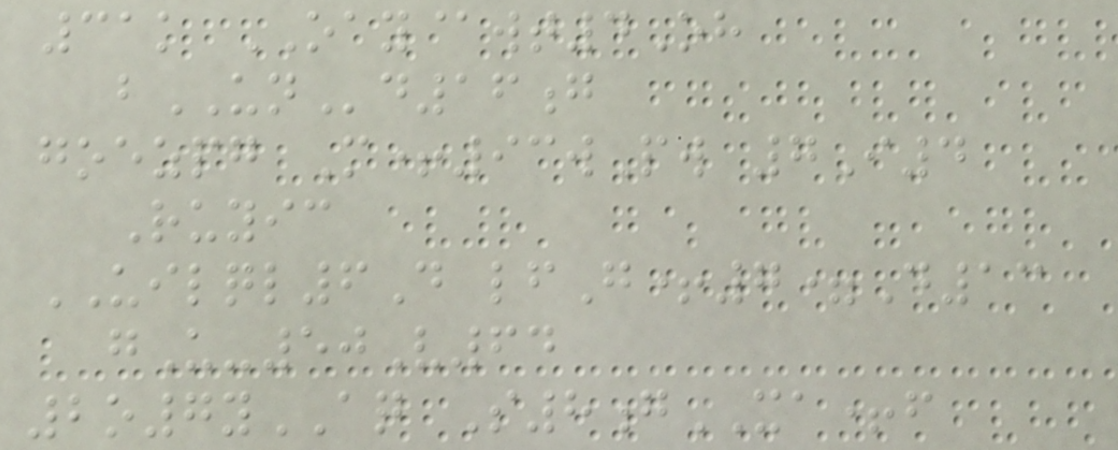31k OAY@wt4Oh
bUNd16g
goezpg M+93wPw 7I4
Ruyic
UILQL6D lfG+7=D13
gU-50V64
2o7yAQ S8gXA+f
